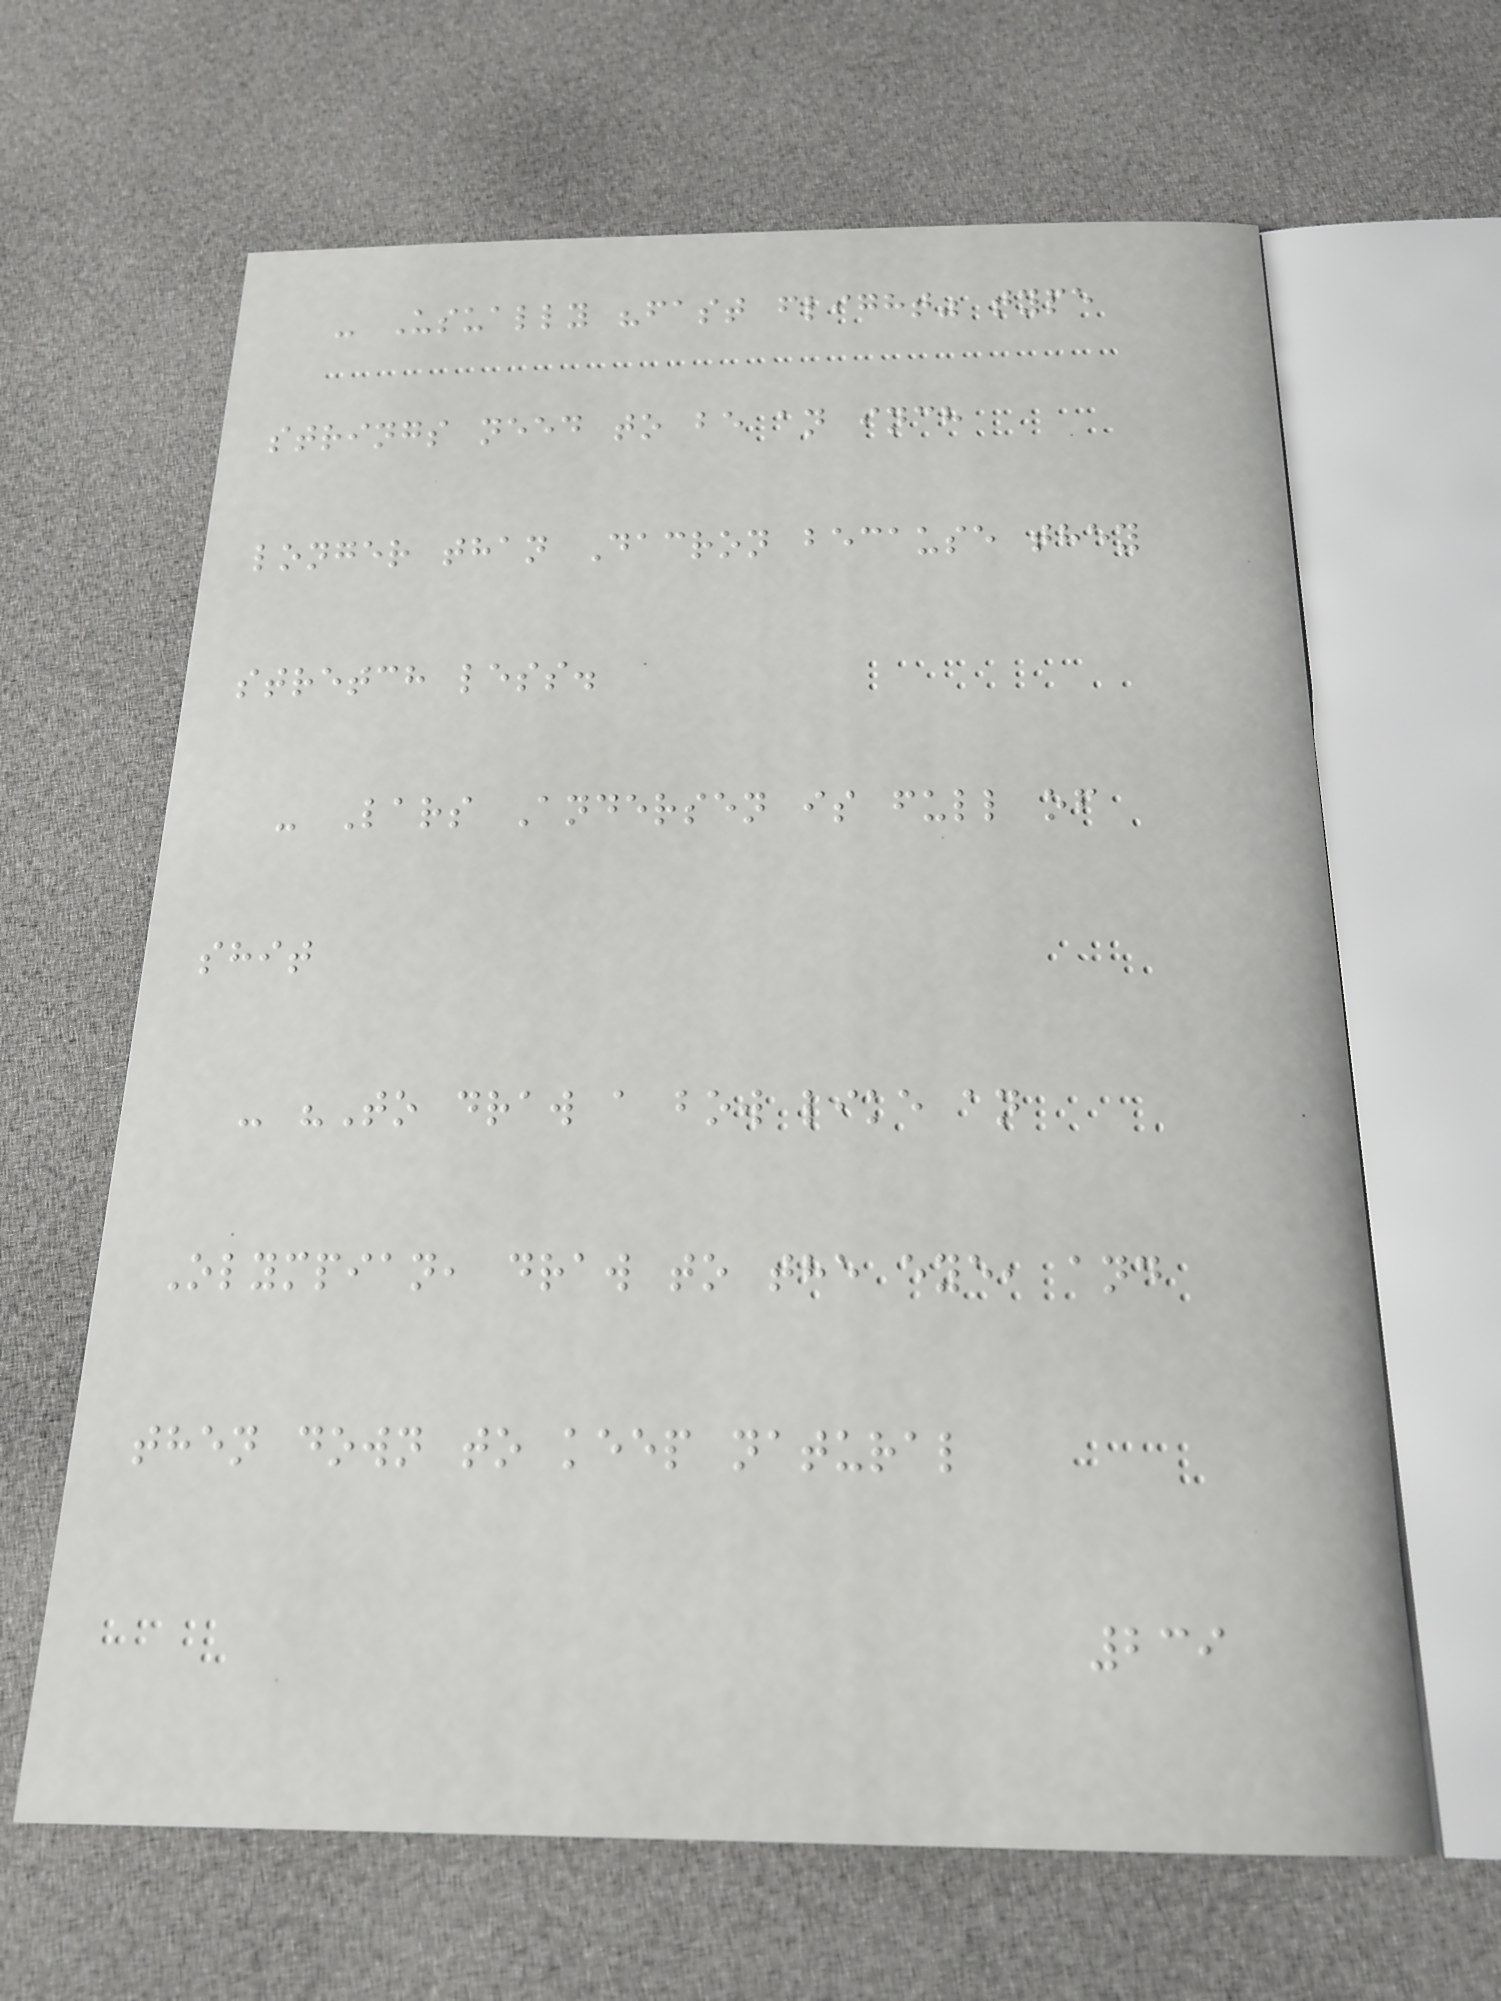- Usually "fast flight" type
strings need to be an inch
longer than Dacron because they
stretch less.
- Lars Andersen is full of
shit
- "To draw a bow like an
Olympian, draw to the eye, and
then down to keep natural
239
